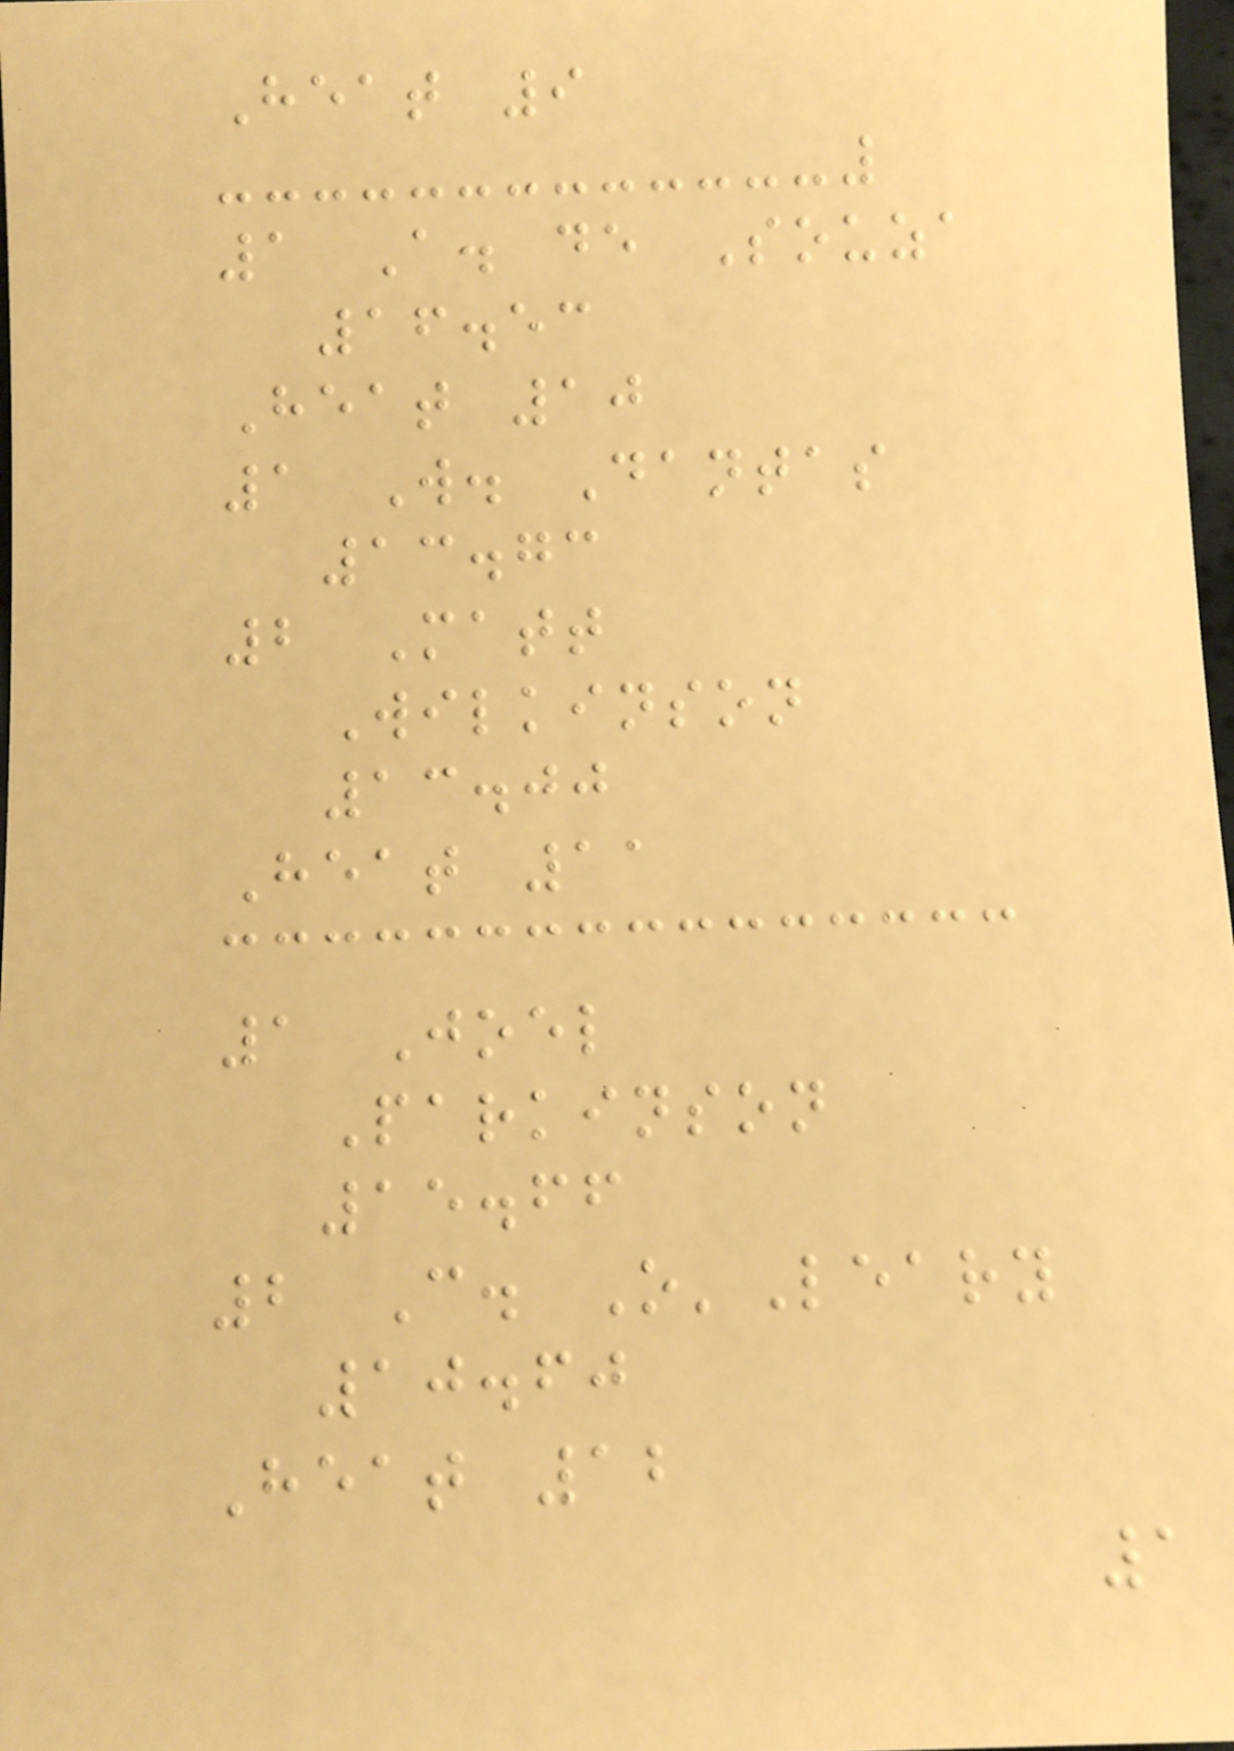Heat 9
1 A. de Souza
16.53
Heat 10
1 W. Dantas
13.73
2 Matt
Wilkinson
13.00
Heat 11
1 Joel
Parkinson
15.66
2 C. O'Leary
10.60
Heat 12
1
